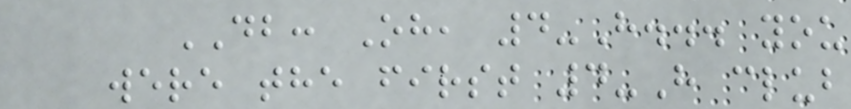DB: Oh, 4-H... you
were the first 4-H club
